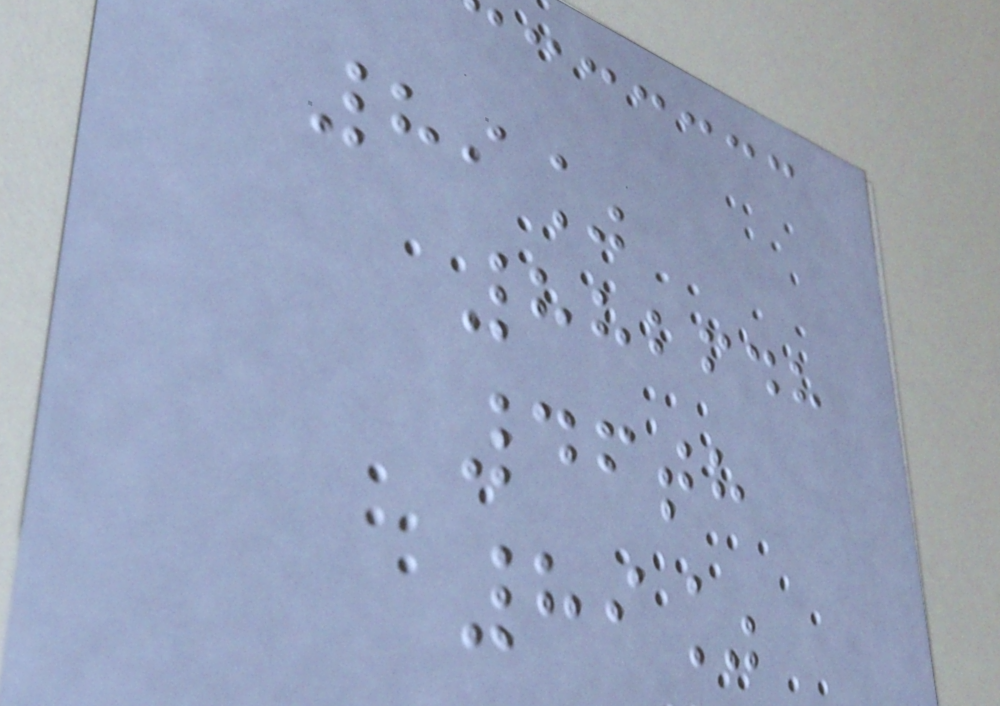89%
882648
46th
89%
